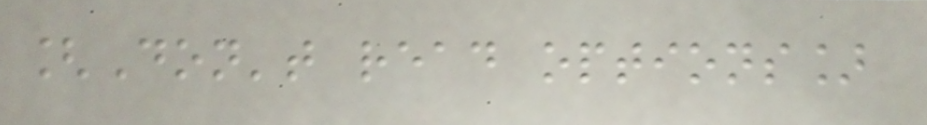[Don't read options]
